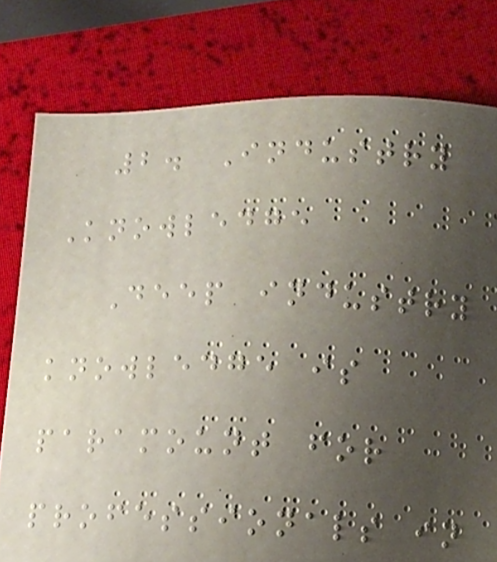2. Industry
Knowledge
Deep industry
knowledge is
paramount for
professionals in
